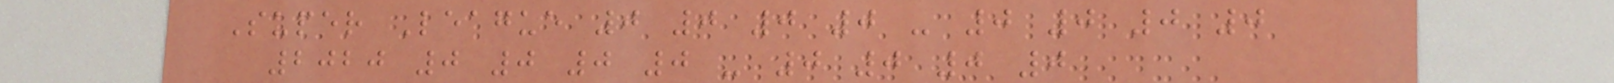Super League 0 0 0 0 - 0 0 0 0
2020 0 0 0 0 - 0 0 0 0
